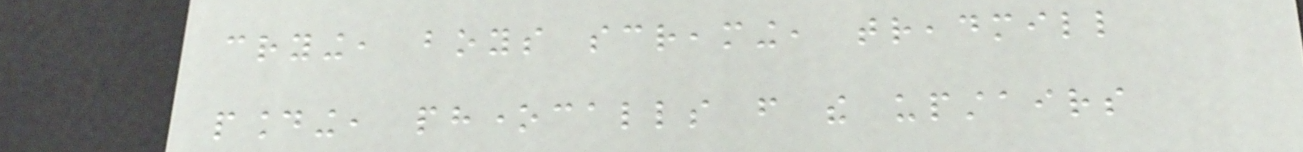crying, boys screaming, treadmill
pounding, phonecalls from the upstairs
